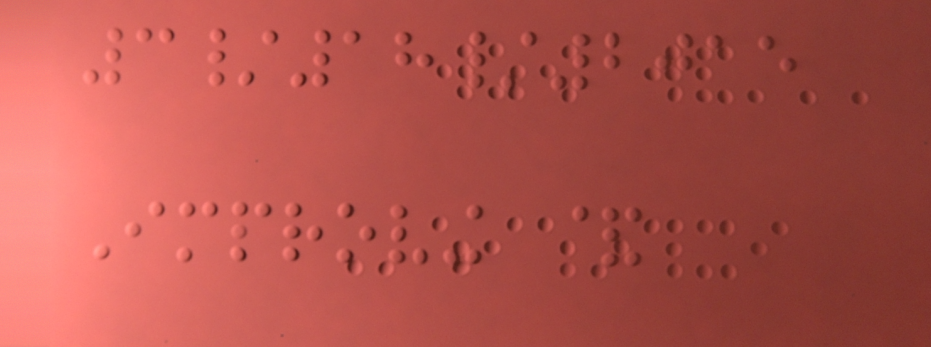3/18/2015
Improving &
